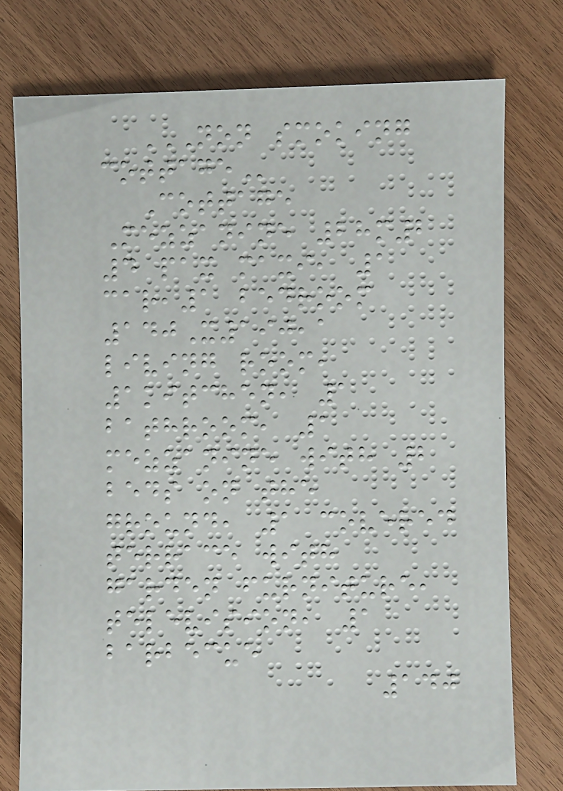NON SMOKING
COTTAGE
Cottage
Mezzanine 28m2
4 pax maxi, 1
car,1 bedroom
140X190,1
living room,
1kitchen, 1
bathroom, 1
mezzanine with 2
beds on the
ground, 1 covered
terrace with
garden furniture,
television, 1
barbecue
140
